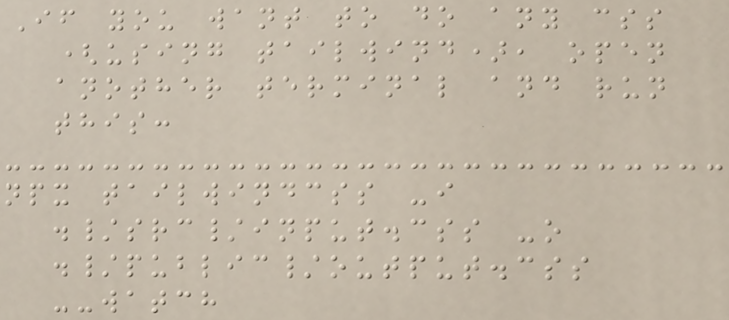If you want to do any css
(using tailwind), open
another terminal and run
this:
npx tailwindcss -i
./src/input.css -o
./public/output.css
--watch
